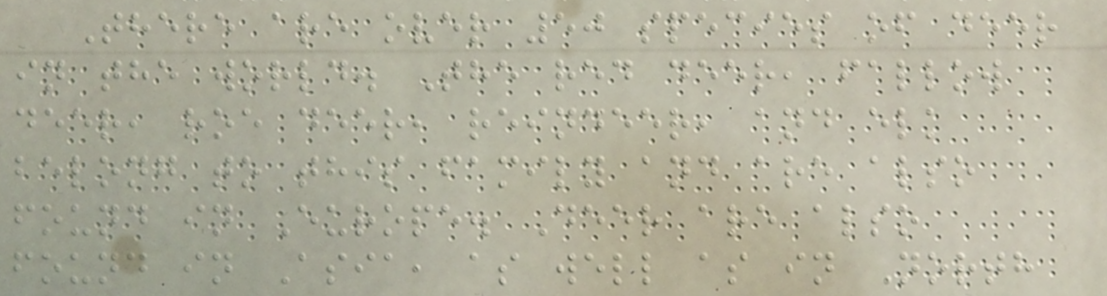There are over 50 species of deer
in the world. The red deer, fallow
deer, roe deer, reindeer, and elk
belong to this family and are also
found in Europe. Deer are also
found in Asia, as well as in North
